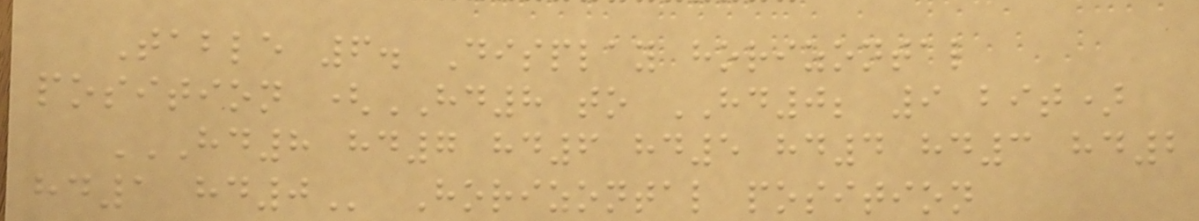Table 6. Display horizontal
position (HD8 to HD0; 9 bit)
HD8 HD7 HD6 HD5 HD4 HD3 HD2
HD1 HD0 Horizontal position
